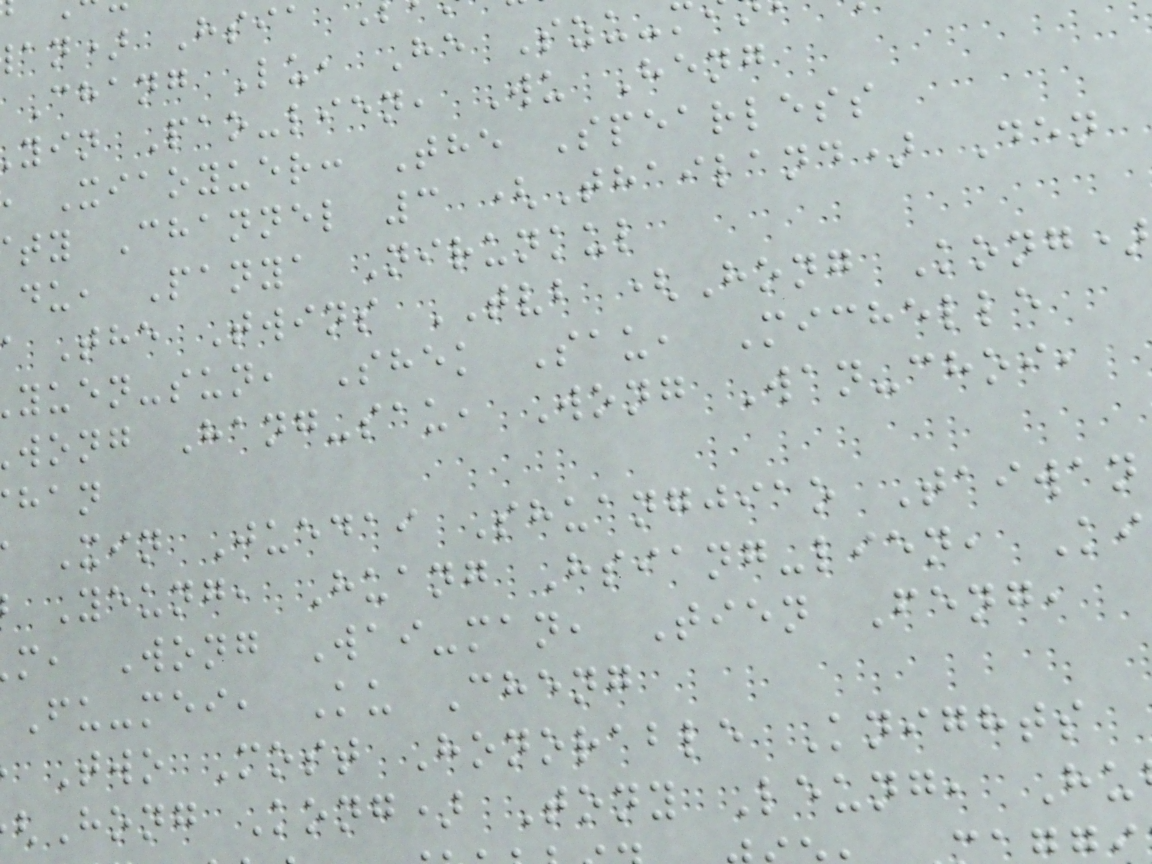an) Hsia
Chang Lu, He Szu-
yin Pao-lien, Wu Heng
Xiaoyuer: The Spearless
ty Channel 3 (Thailand) Den
du, Panya Nirunkul
The Twins TVB (Hong Kong)
yuen-sun, Shek Sau, Michelle
wong Hang-sau, Wong Wan-choi,
Xin Juedai Shuangjiao Taiwan
Yeung, Huang Hsiang-lien, Ki
m, Wong Wai-man, Tien Feng,
Fu-mei, Ku Cheng
Two Most Honorable Knights
Hong Kong) Tony Leung, Hu
